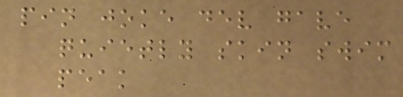pin joke dev gave
quietly skin swim
peak
